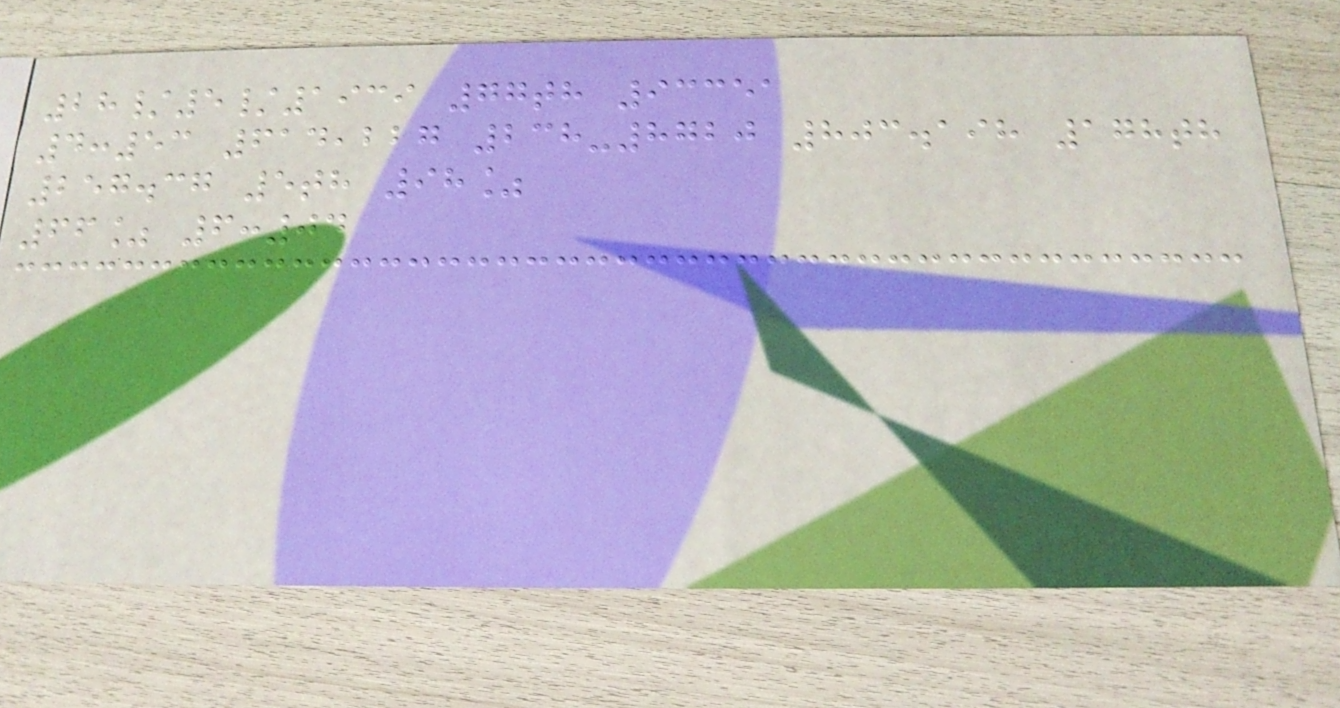28/5/1939 77th 93351
4:53 614,227 238-8720 803.198 178th
257.37 5th 98%
66% 6:04
